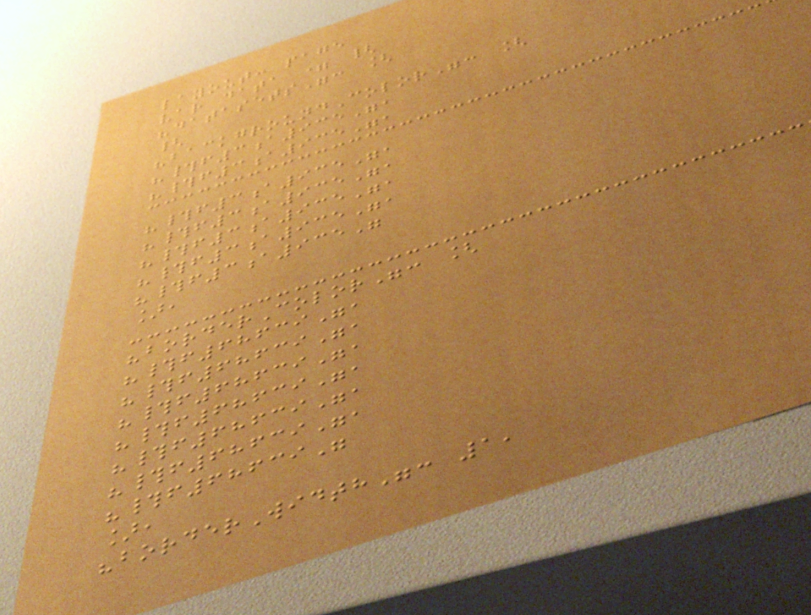layout: page
var data = {
"datasets": [
{
"backgroundColor": [
"#f3a935",
"#f3a935",
"#f3a935",
"#f3a935",
"#f3a935",
"#f3a935",
"#f3a935"
],
"borderColor": [
"#f68639",
"#f68639",
"#f68639",
"#f68639",
"#f68639",
"#f68639",
"#f68639"
],
"borderWidth": 1,
